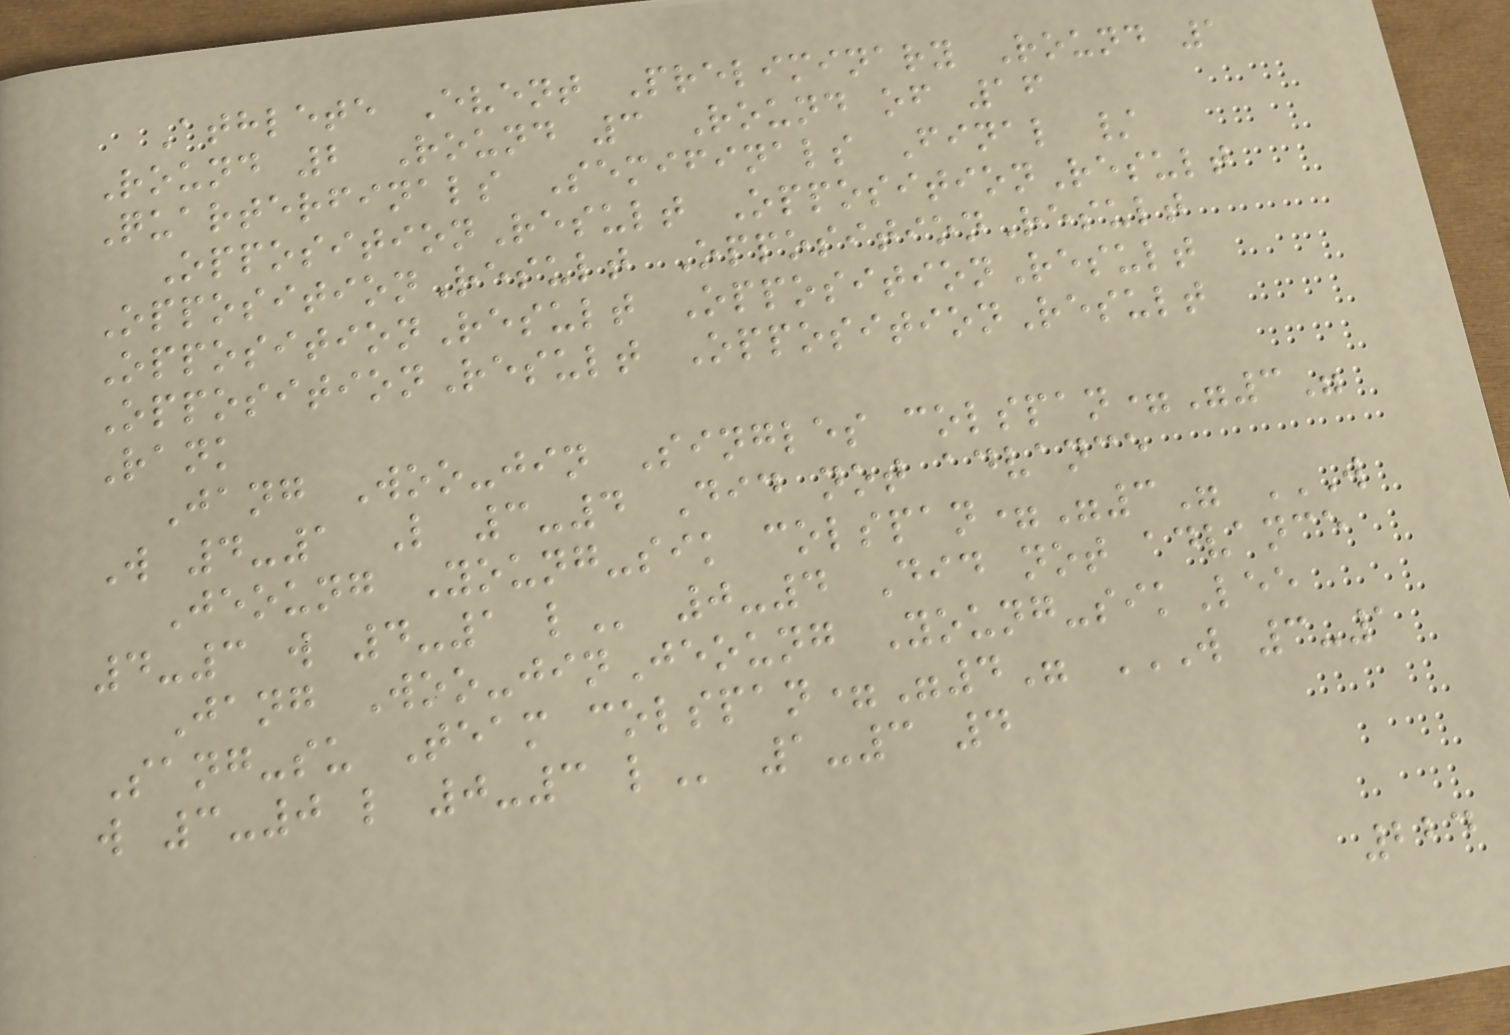Athlete Event Preliminary Round 1
Round 2 Round 3 Round of 16
Quarterfinals Semifinals Final /
OppositionResult OppositionResult
OppositionResult OppositionResult
OppositionResult OppositionResult
OppositionResult OppositionResult
Rank
Jang Woo-jin Singles colspan="3"
W 4-1 L 3-4 Did not advance
Jeoung Young-sik colspan="3" W
4-3 W 4-1 L 0-4 Did not advance
Jang Woo-jinJeoung Young-sikLee
Sang-su Team colspan="4" W 3-1
W 3-0 L 0-3 L 1-3 4
224
